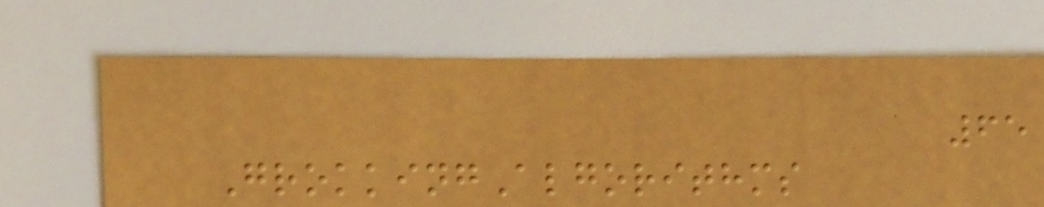65
GrokkingAlgorithms
